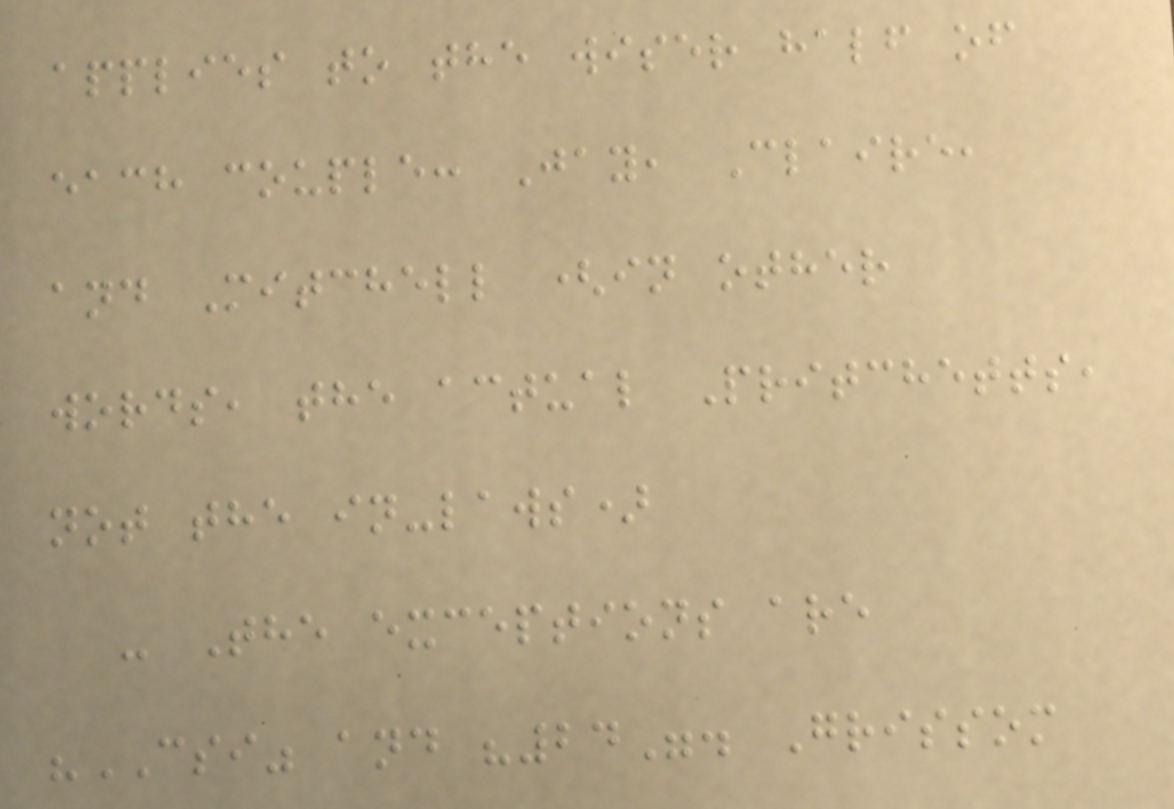applies to the wiser half of
each couple: Jay, Claire,
and Mitchell (in other
words, the actual Pritchetts,
not the in-laws)
- The exceptions are
"CSI" and "24". Grissom
